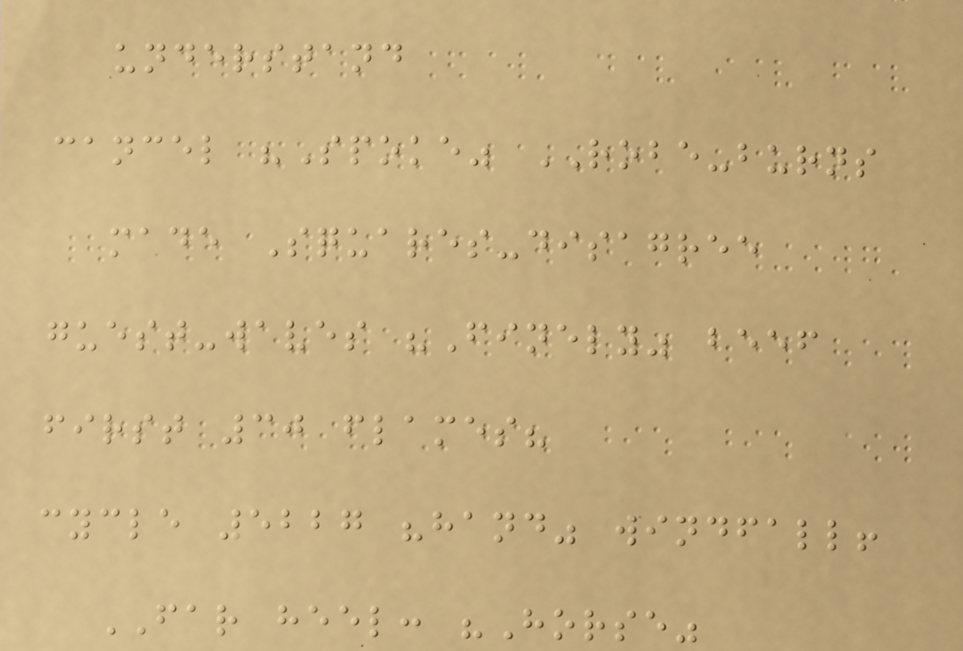understand
cancel "Spoke" ROBE-burns
made Squares-disagree
guest-waves "Finely" beef
first 30 flames?
cycle 5227 "hand" windfall!
FAR heel: "Horse"
